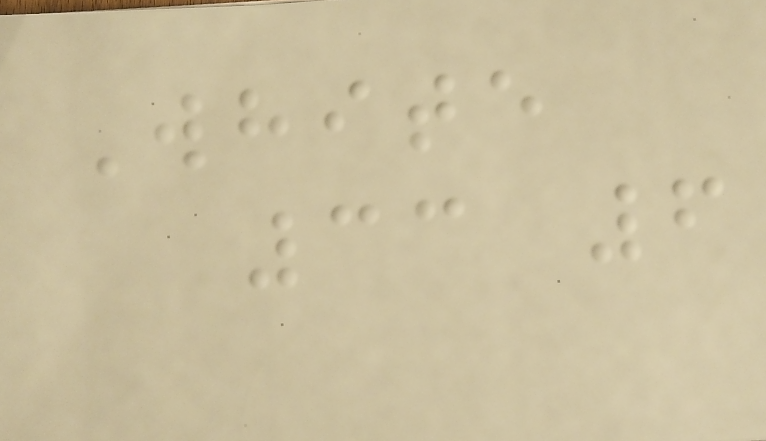White
33 6
